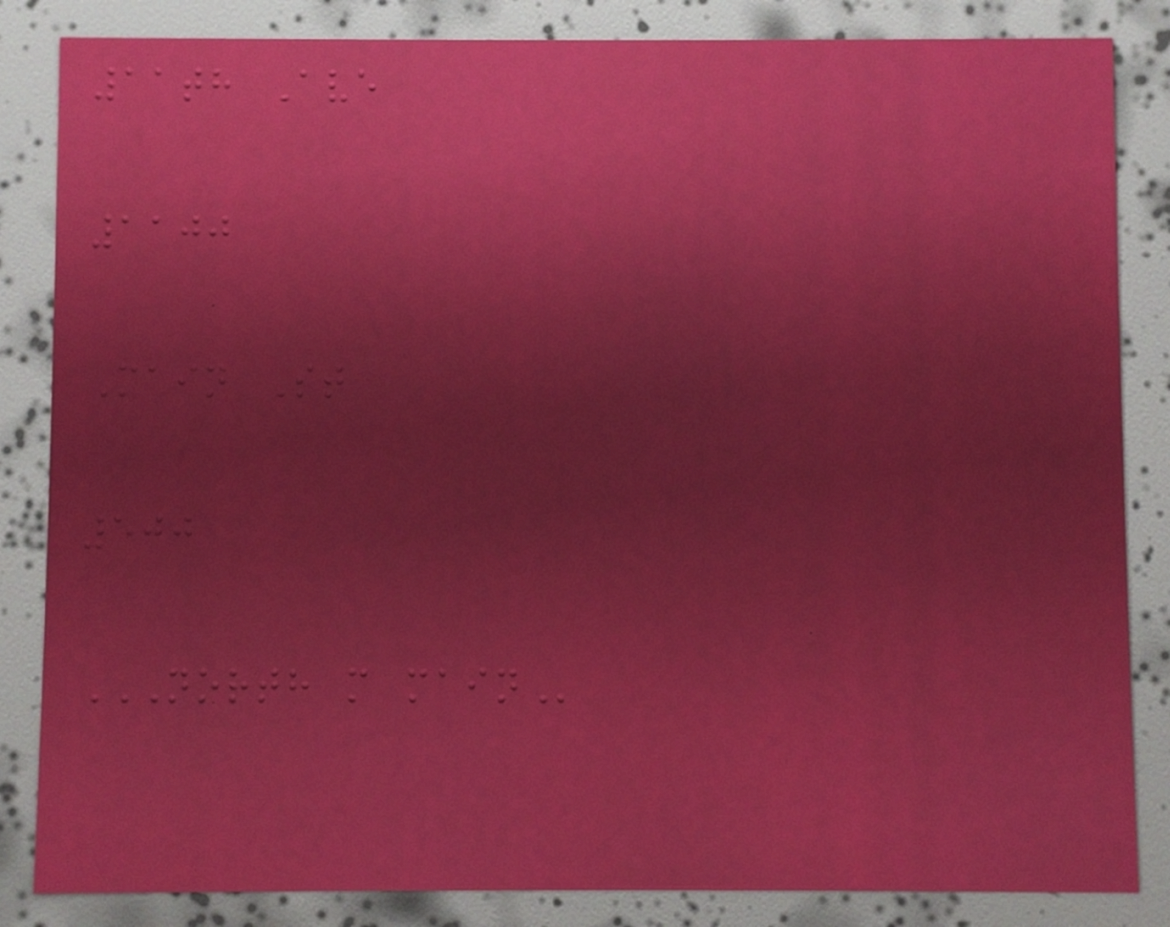11th Ave
1100
Main St
500
NORTH M MAIN
